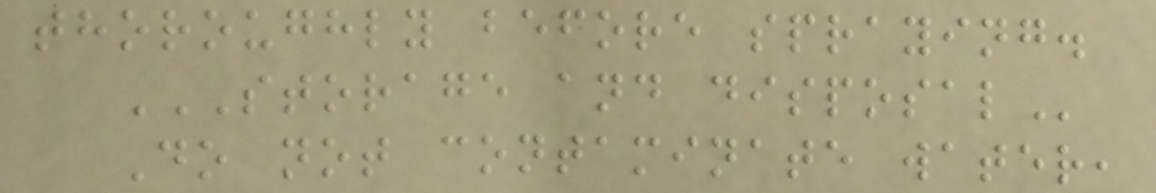thoroughly before spraying.
STORAGE AND DISPOSAL
Do not contaminate water,
